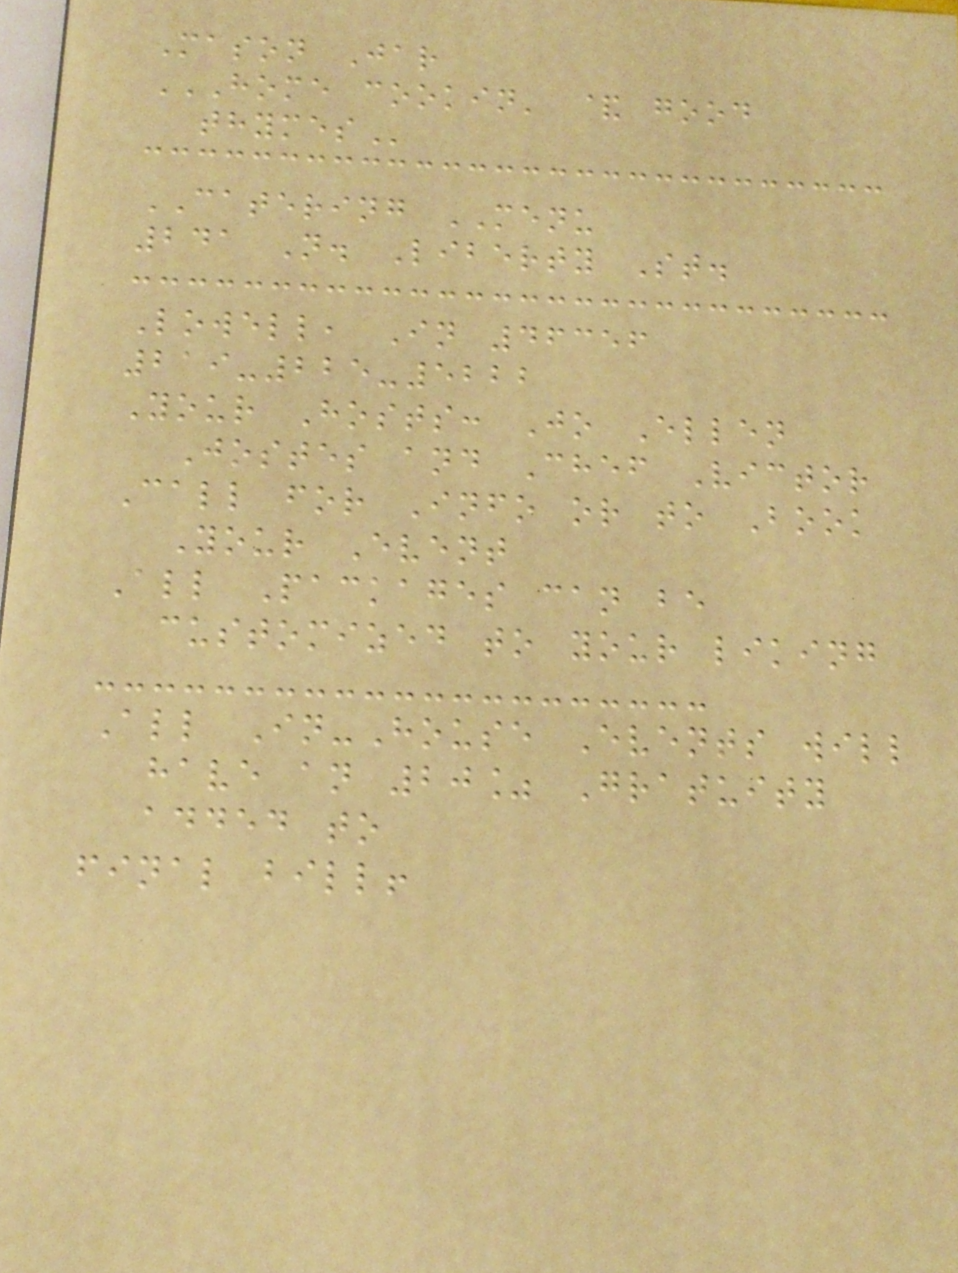Mason Jar
HOME COOKIN' & GOOD
THYMES
CATERING MENU
241 N. Liberty St.
Lowell, In 46356
219-225-5222
Your Hosts: Jo Ellen
Jostes and Chef Victor
Call for Info or to Book
Your Event
All Packages can be
customized to your liking
All In-House Events will
have an 20% Gratuity
added to
final bill!
